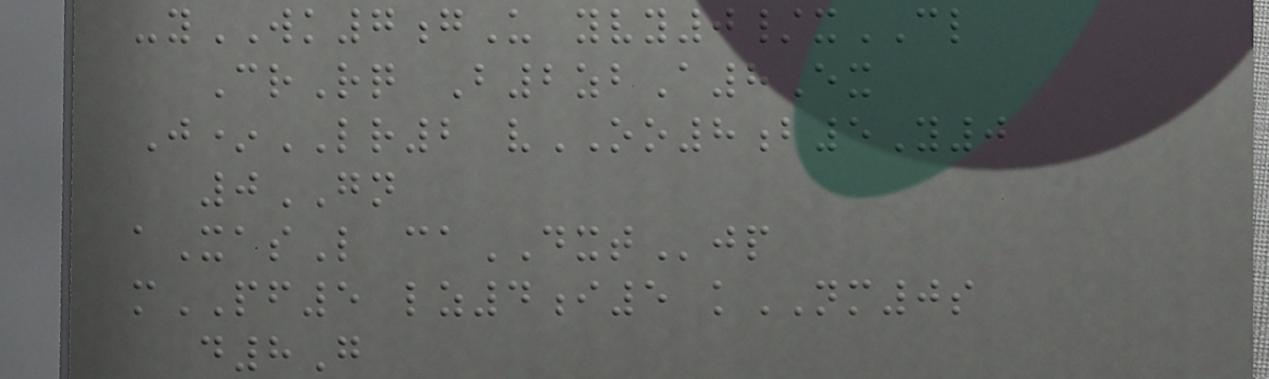-yWK7gU yvy0/xCL
CrRq B2zbA8Ex
J*LR2 vOO8b5Y0
0GN
aXasL caDXTjp
mPF5 lz4i5 kNM0s
d8G
